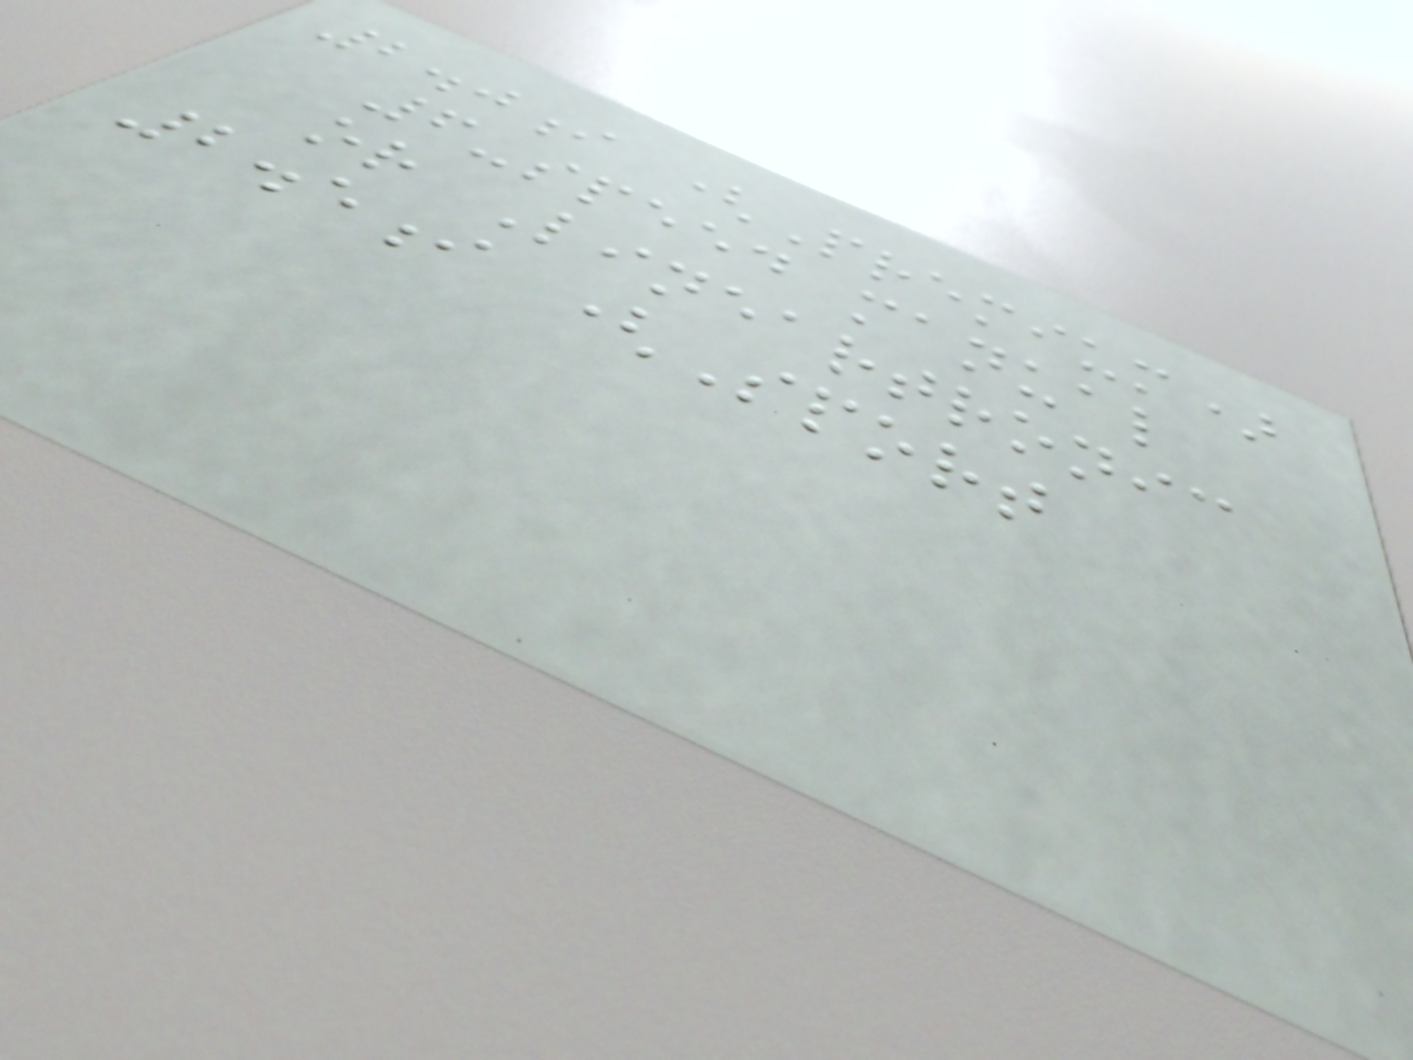2.0i (Premium)
6-speed manual
or Lineartronic
2.5i (Sport
